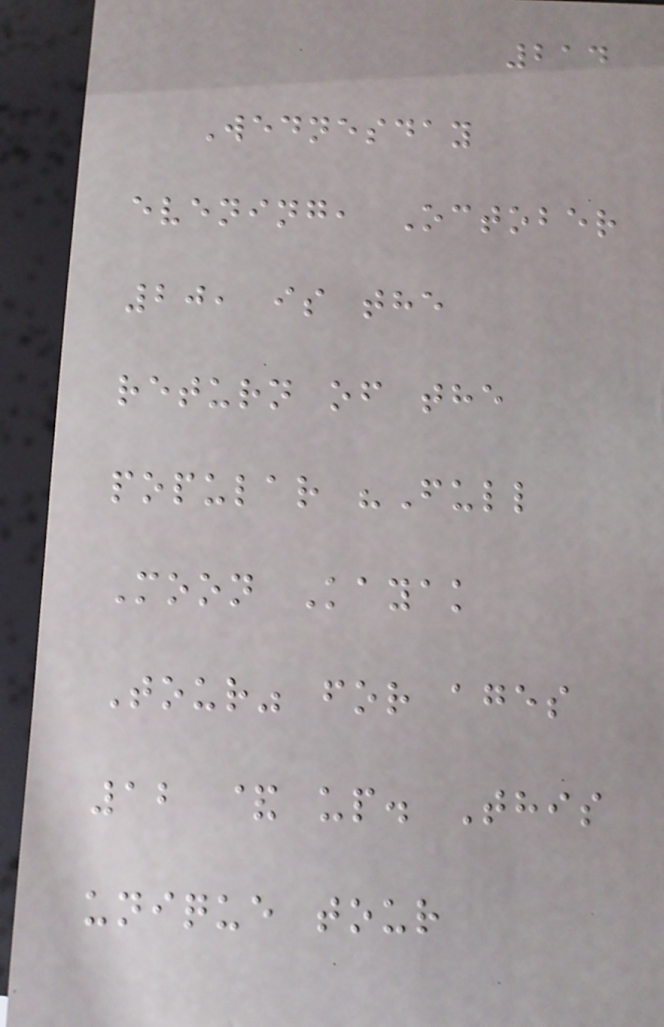214
Wednesday
evening, October
20, is the
return of the
popular "Full
Moon Kayak
Tour" for ages
12 & up. This
unique tour
